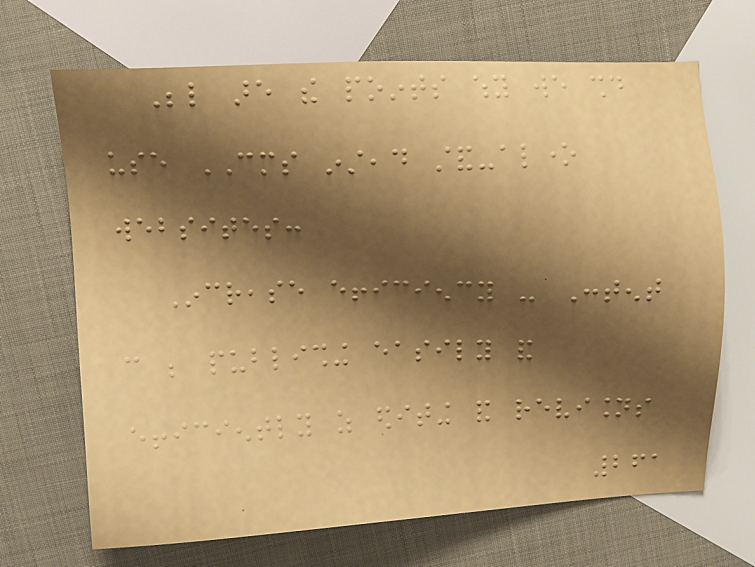Below are the points why we should
use CMS instead stand-alone
websites:
Increase efficiency - Content
can be publishing easily and
efficiently as editing and revisions
261
